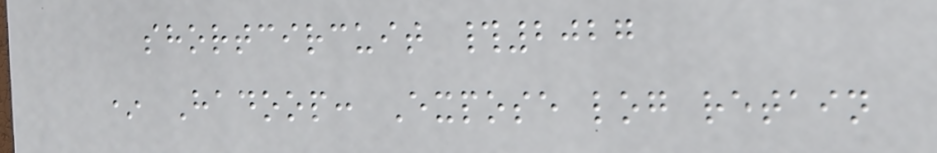shortcircuit #2027
* Hadoop: Expose log retain
